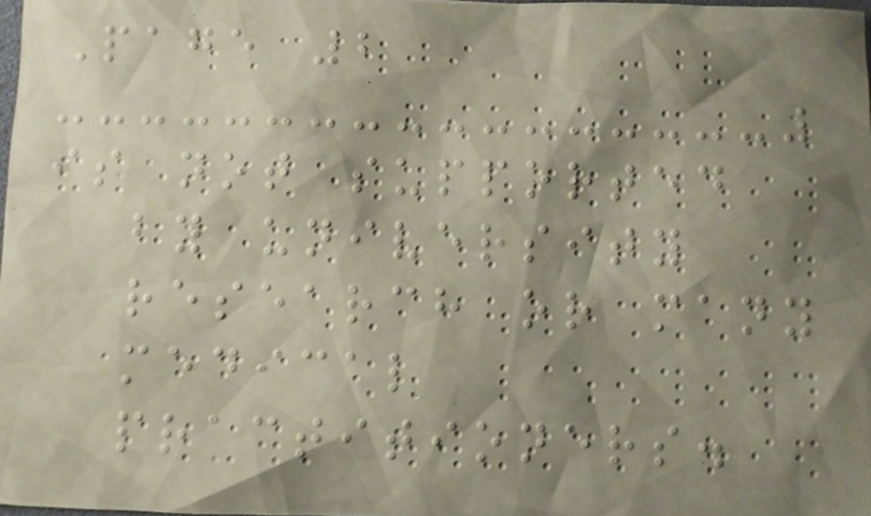Page 2
is not supported
by university
research or many
medical
practitioners.
